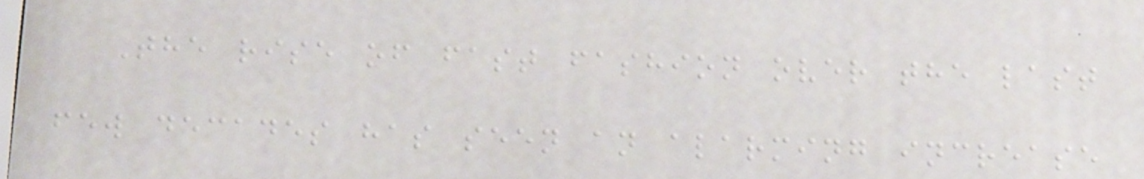The rise of fast fashion over the last
few decades has seen an alarming increase
